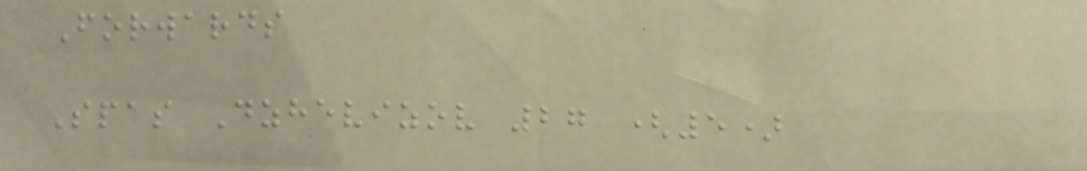Forwards
Spas Dzhevizov 27 (5)
